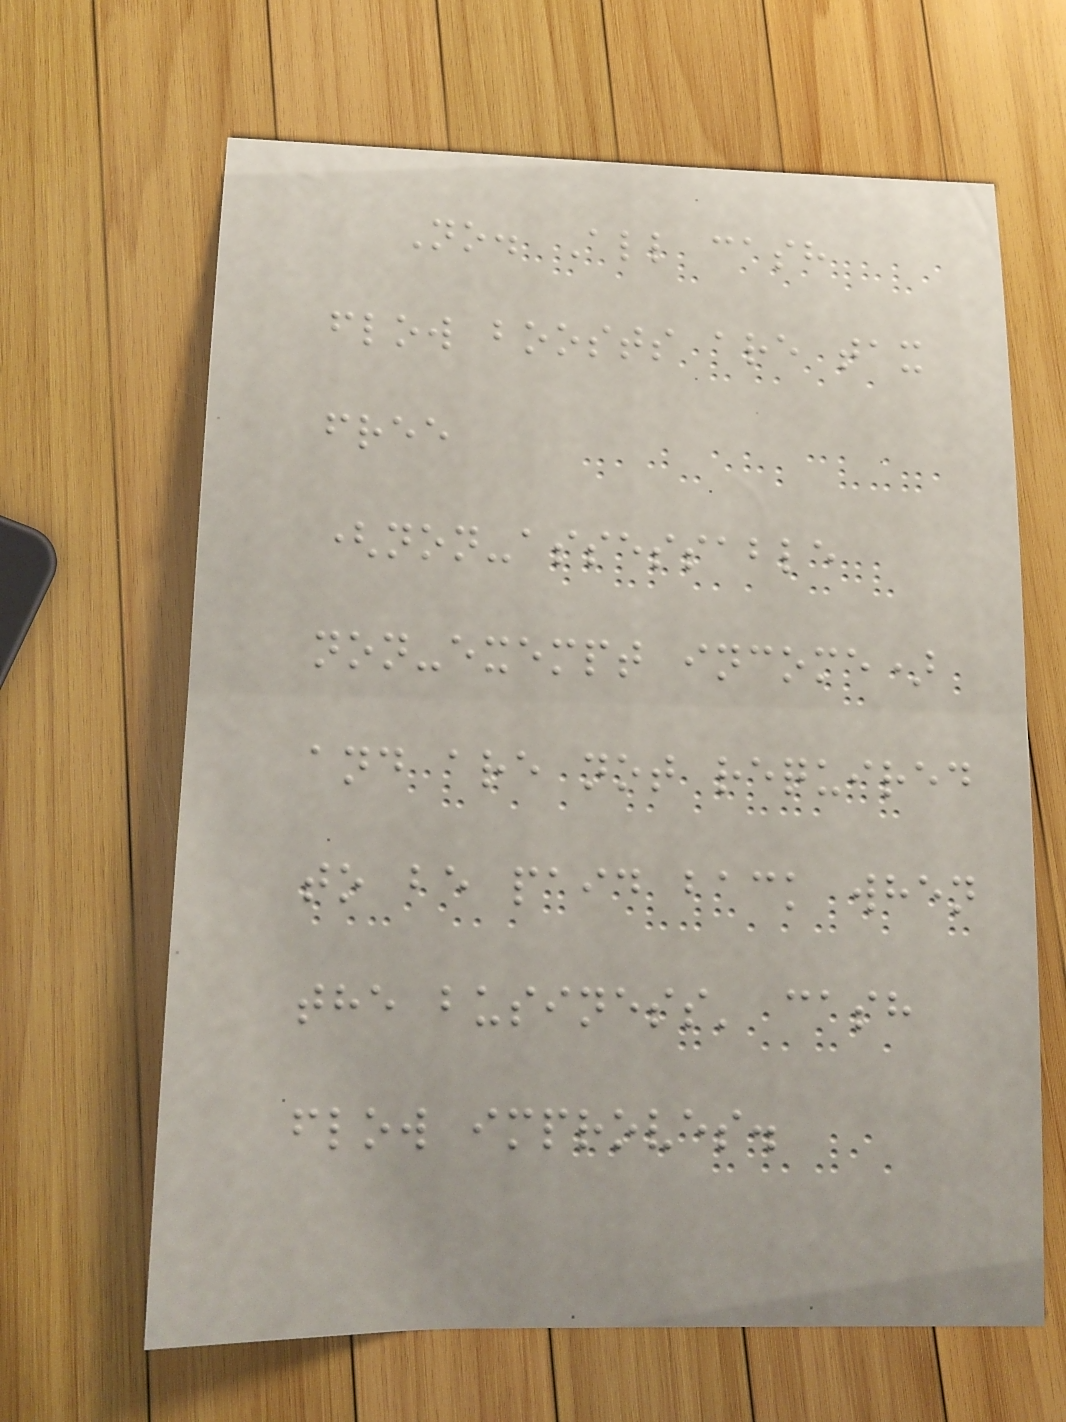No. All cash
flow boosts are tax
free
(non-assessable
non-exempt income)
and are not required
to be paid back when
the business' cash
flow improves.
